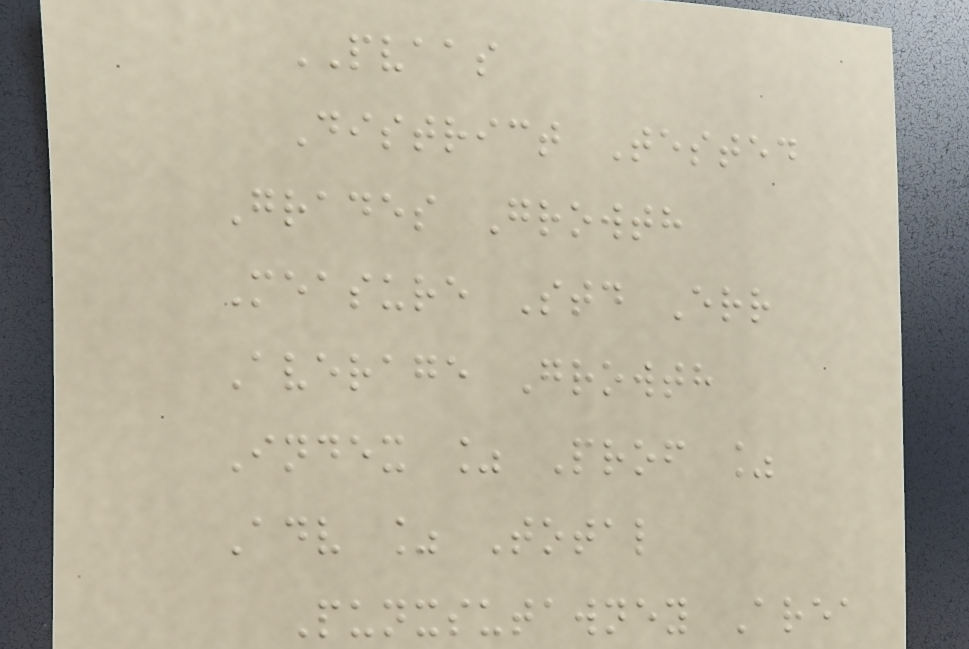PVAAS
District Tested
Grades Growth
Measure Std Err
Average Growth
Index % Prof %
Adv % Total
Punxsutawney Area
